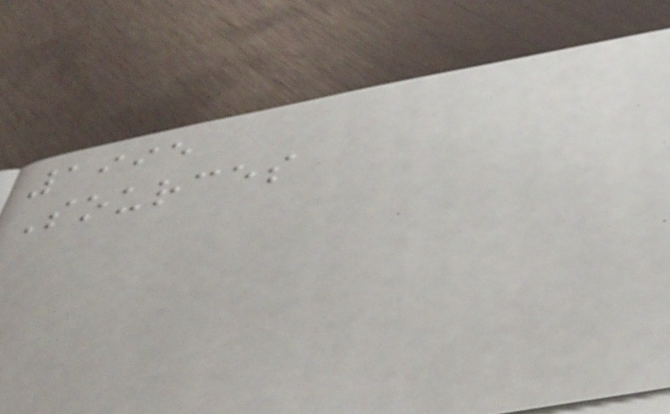1995
Sources
